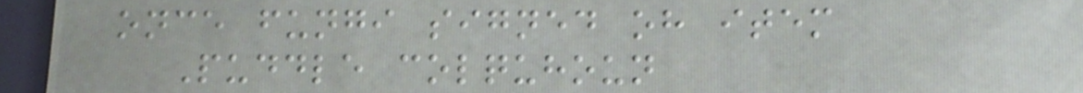once fungi signed oh item
Puddle colquhoun
